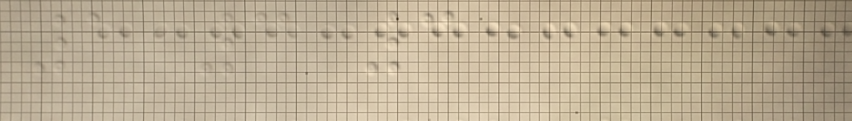1 3 3
